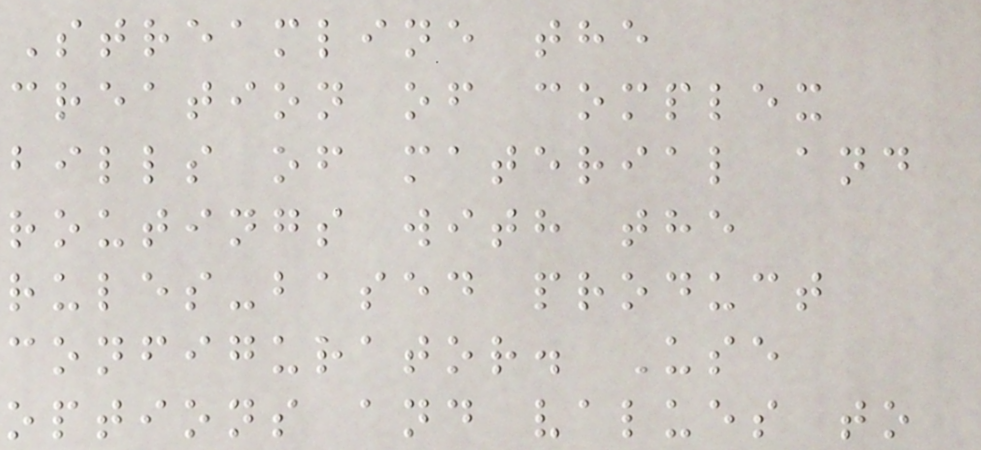Streamline the
creation of complex
bills of material and
routings with the
rules-based product
configurator. Use
options and values to
